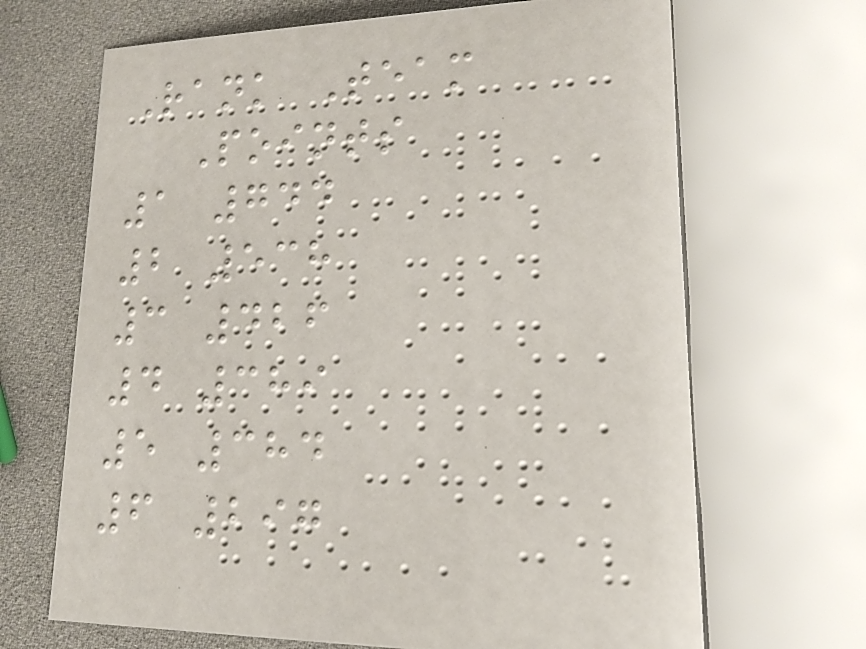Rank Team
Points
1 744
2 538
3 426
4 389
5 384
6 297
